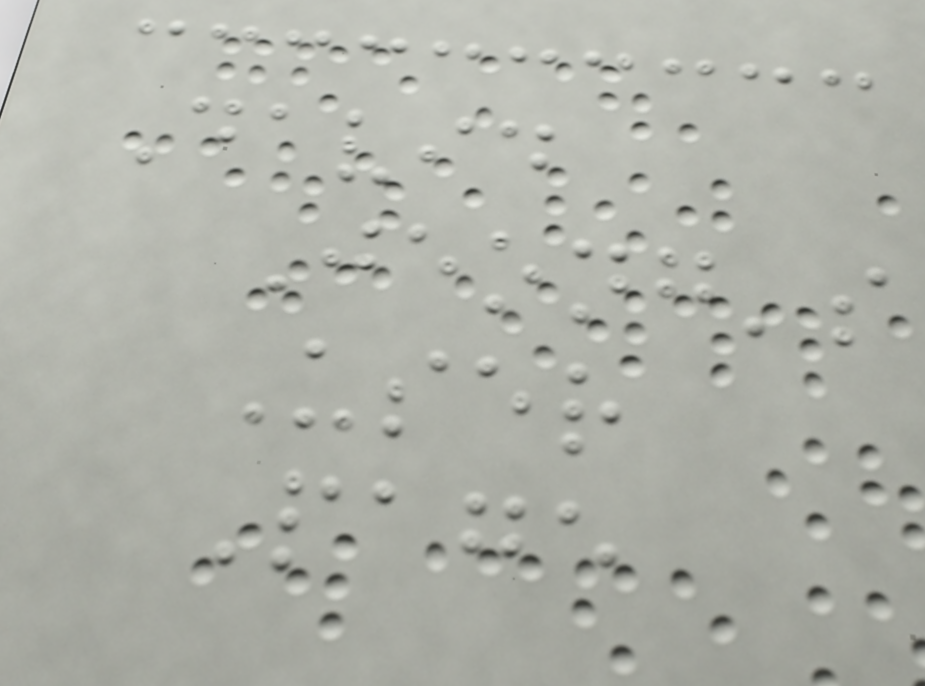David
Jeong's
User
Page
